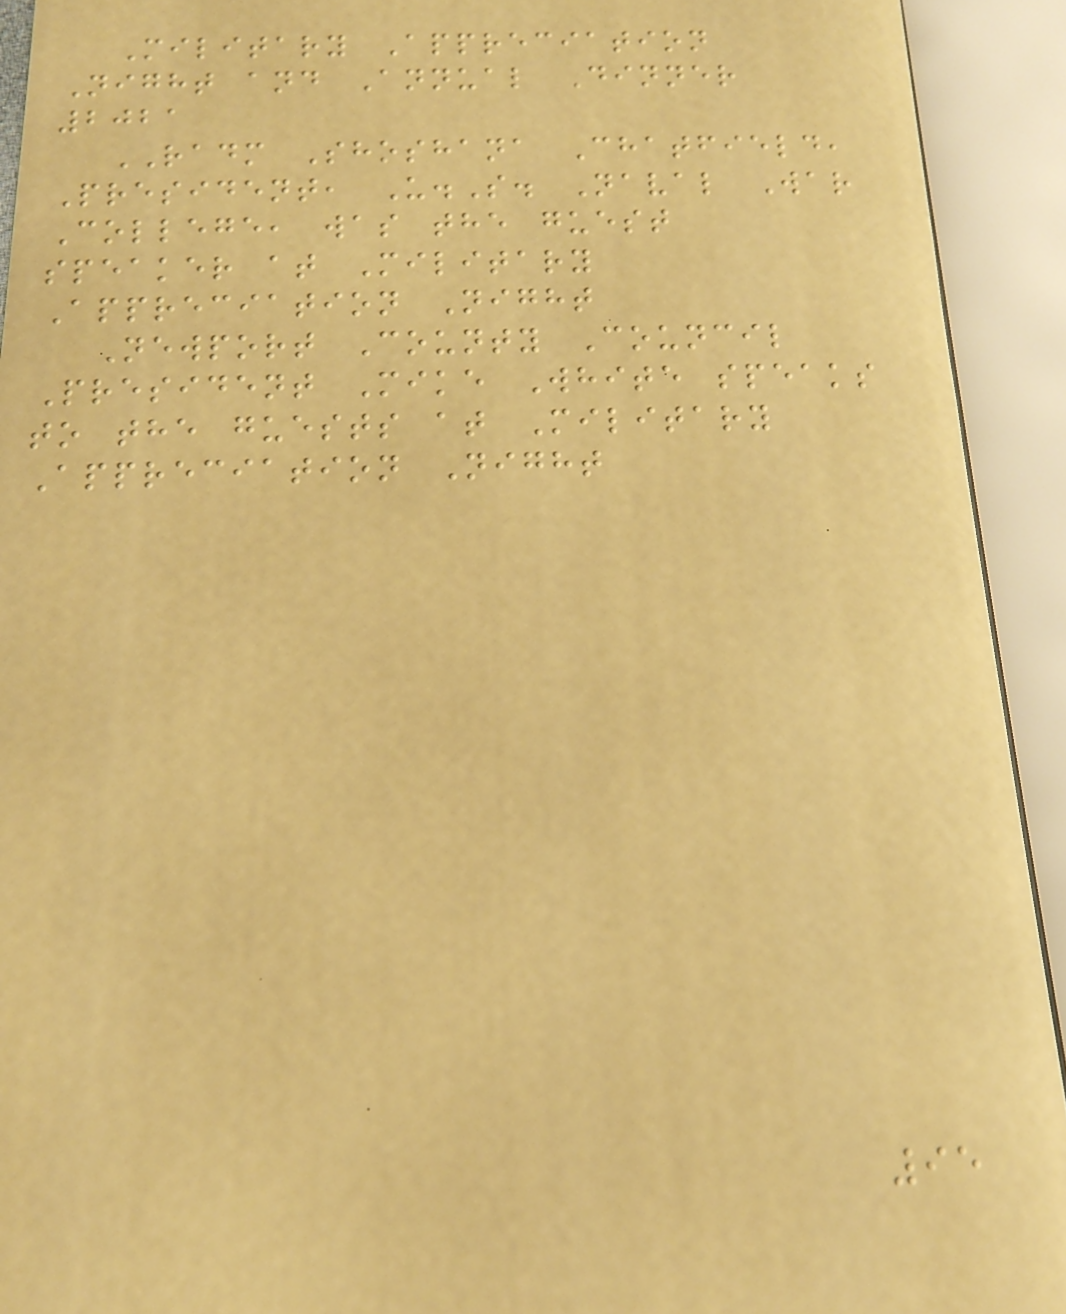Military Appreciation
Night and Annual Dinner
2021
RADM Shoshana Chatfield,
President, U.S. Naval War
College, was the guest
speaker at Military
Appreciation Night
Newport County Council
President Mike White speaks
to the guests at Military
Appreciation Night
95
